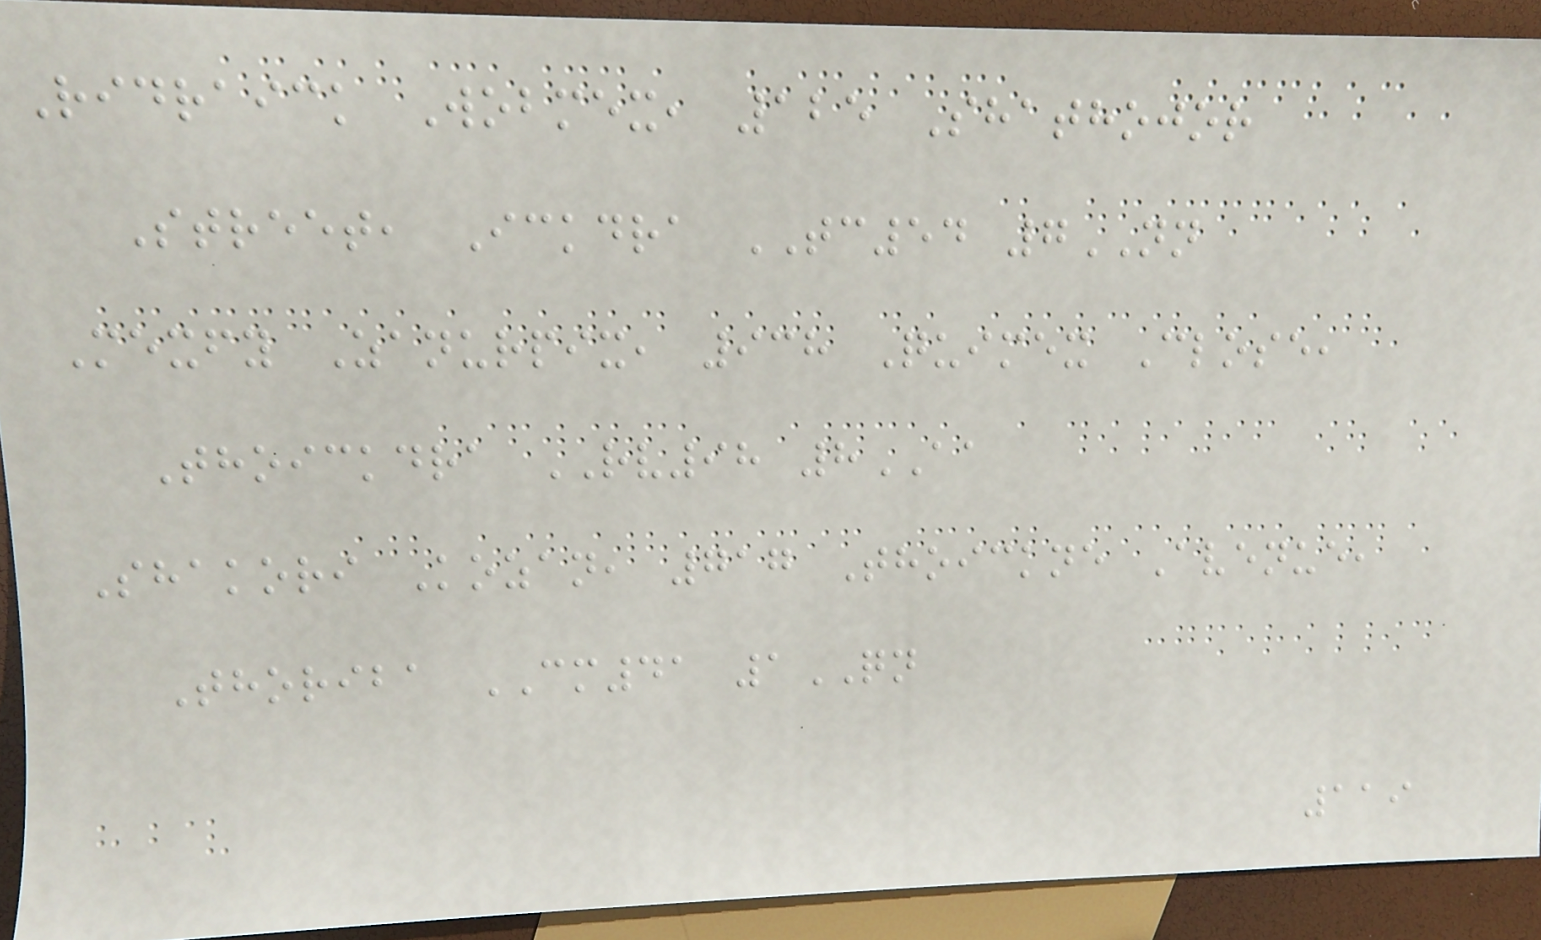Ridraick Wobmex, 125 Shathojor
Street, Ickdra TC54 7NN
Mexfy Zanurpix, 938 Quimex Close,
Thoickdra RV98 8AA
Shakori Kozan, 717 Thoickne Avenue,
Thoriba CM41 1QN
119
